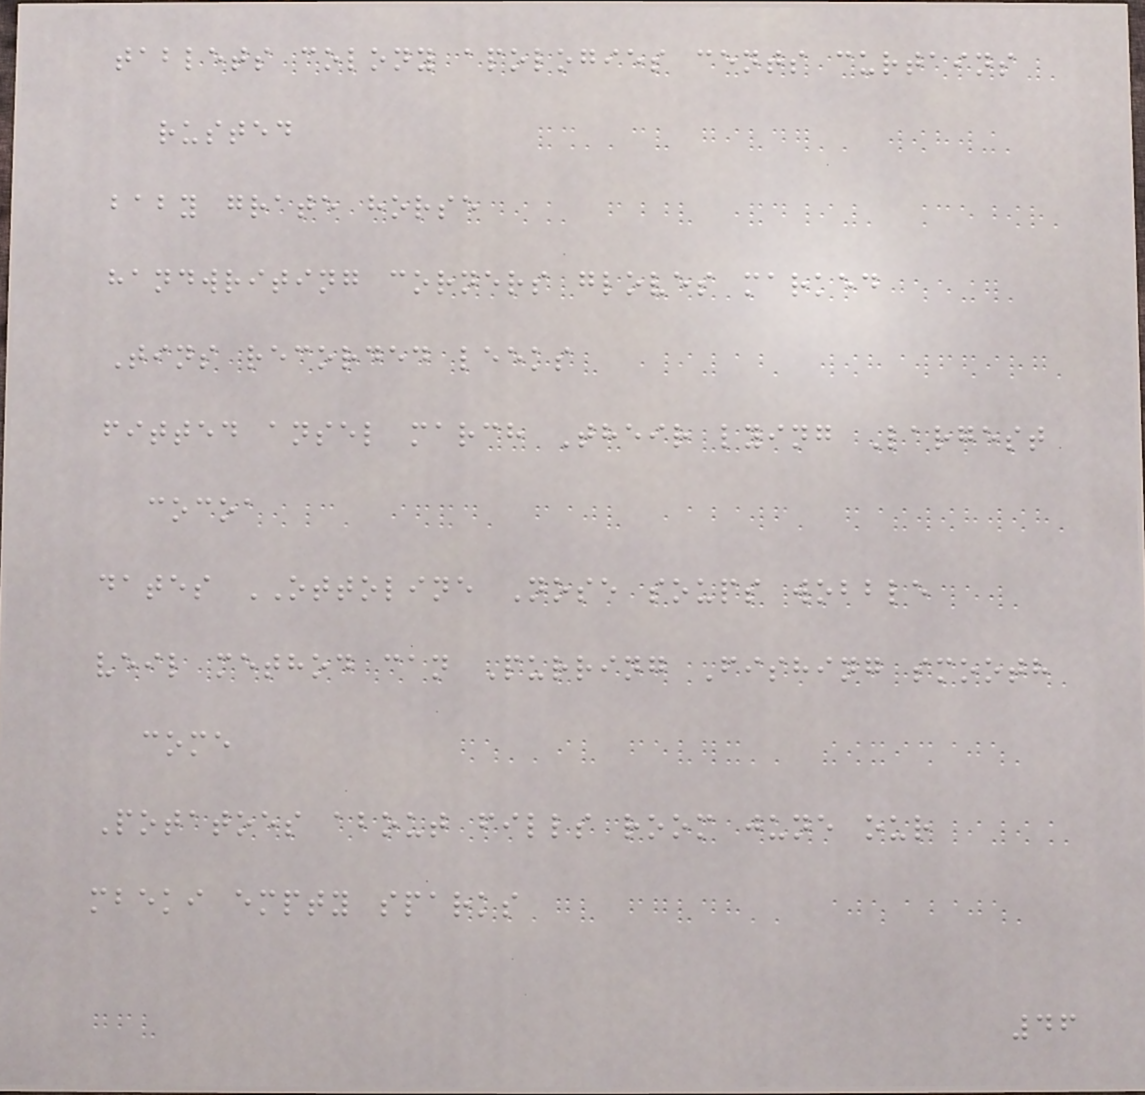tablets colony apologies cents curtains
rusted
baby grate horse
handwriting corners gloves marked
Tins recorded leeks
fitted ansel march Their lying Largest
cocoa
dates OTTOLINE Nose soups wobble
veil method can Purring Fishing smooth
come
Potatoes about fills room june our
mbeki empty sparks
46
